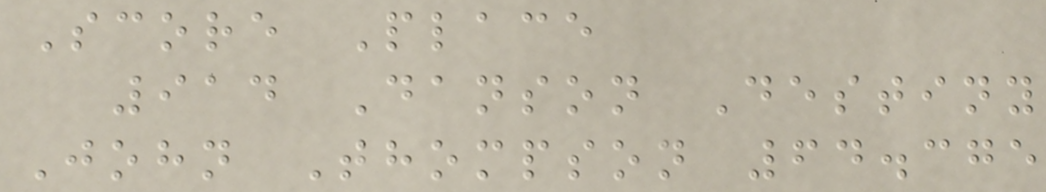Score Place
914 Danson Destiny
John Thompson 64.375
